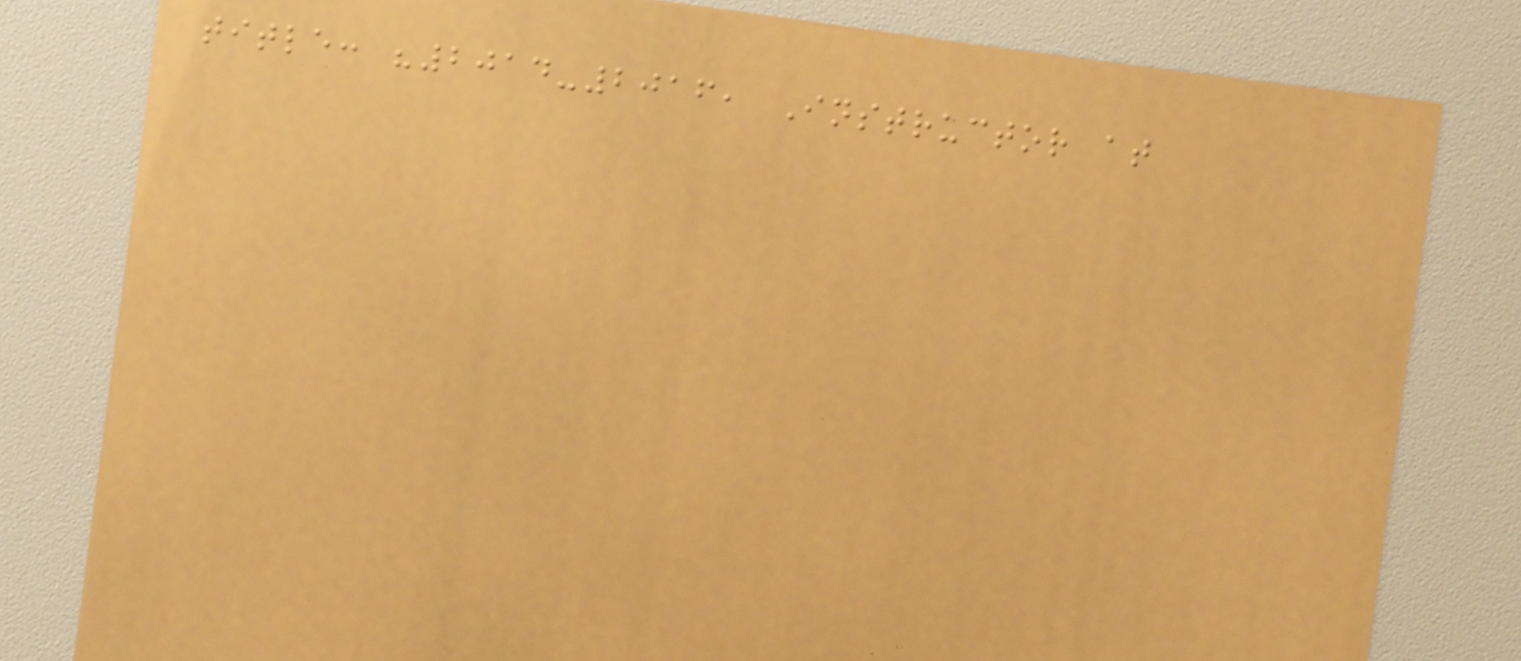title: "2014-2016, Instructor at
